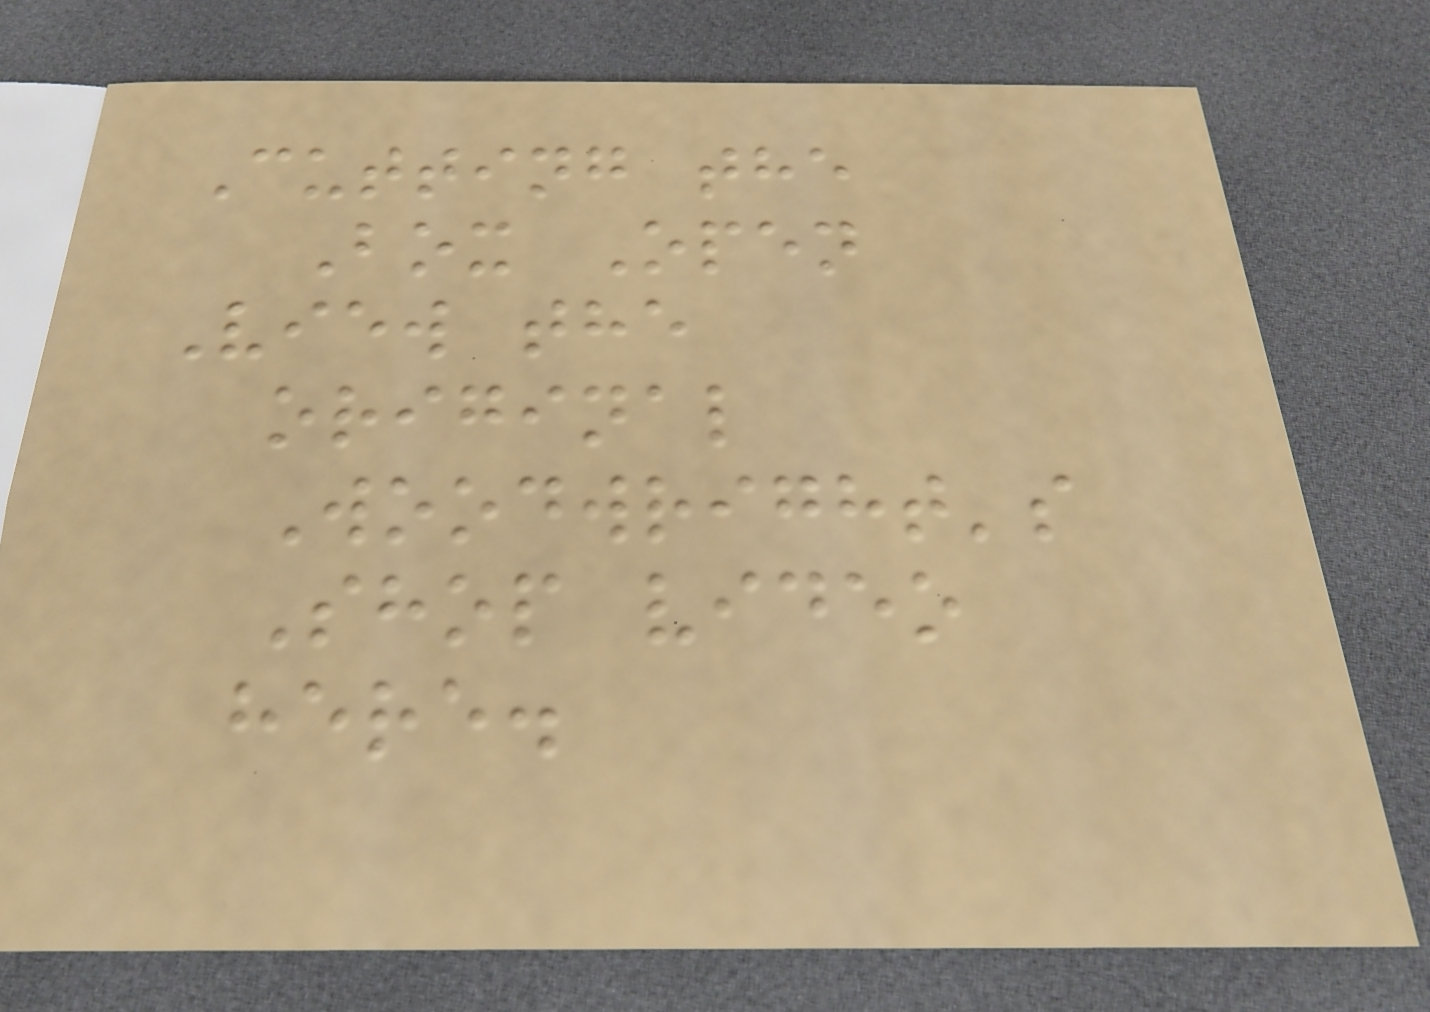Cutting the
Box Open
View the
original
Woodwright's
Shop video
here.
